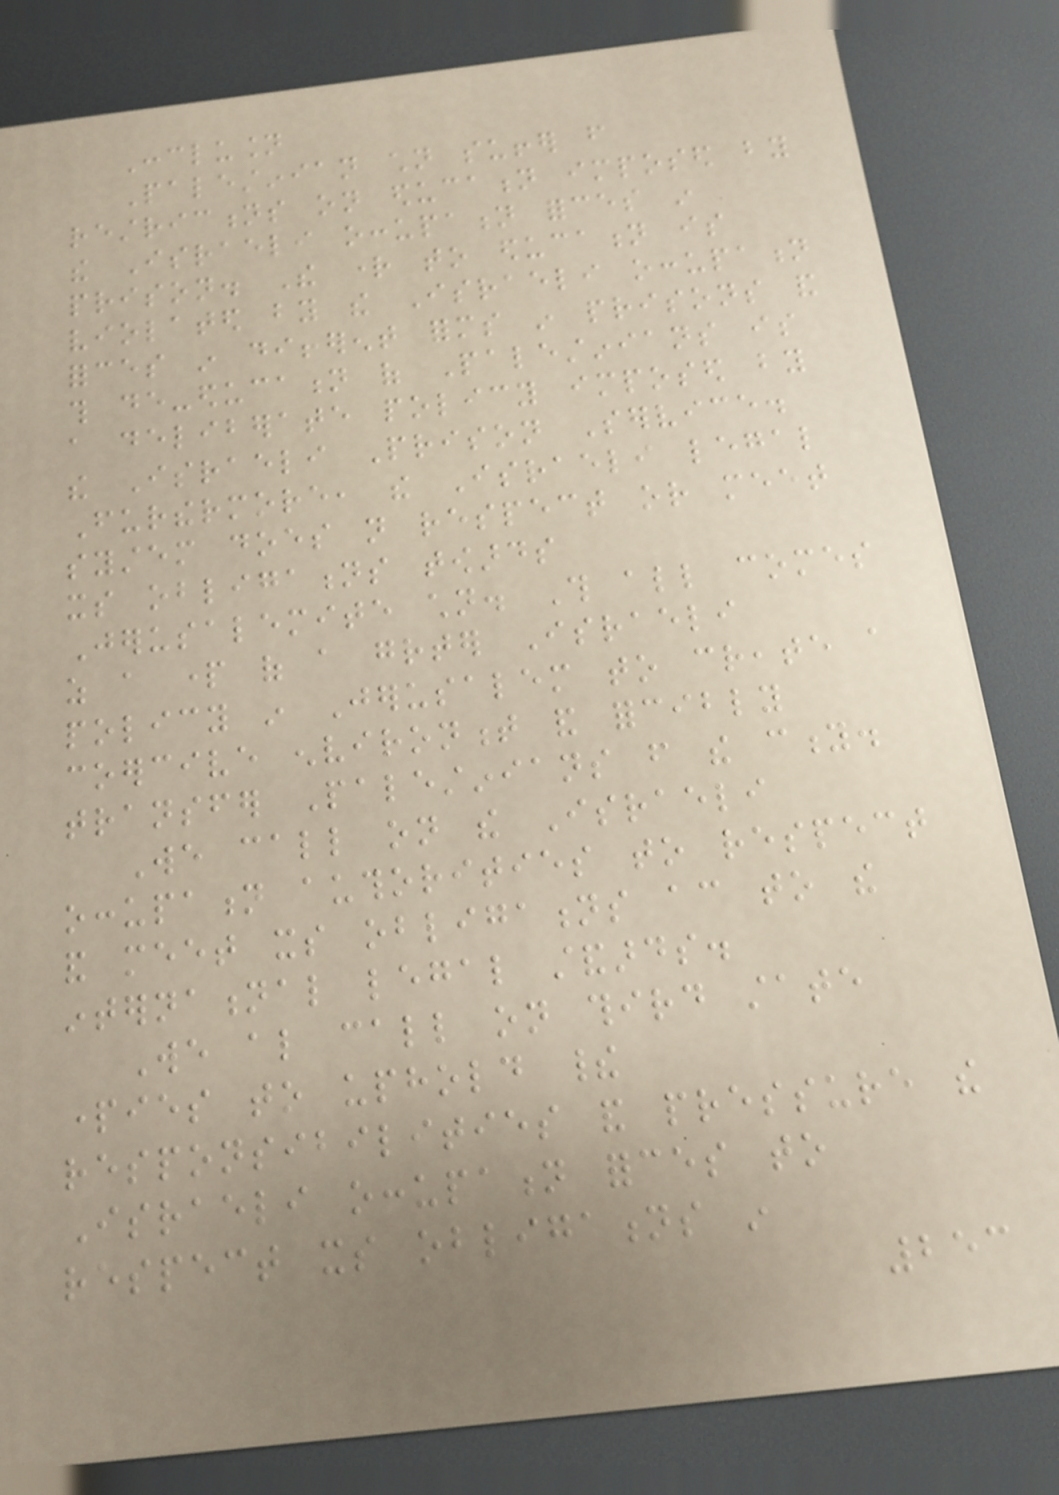Conclusion
Palestinian children suffer from
restrictions on education imposed by
the Israeli occupation forces in
prison. The right to education is
violated by the Israeli occupation
forces in different forms in prisons and
this de-education of Palestinians is
a deliberate policy imposed by
the Israeli Prison Service.
Furthermore, the Israeli legal
system does not respect or meet
its obligations towards
Jerusalemite children. This all comes
as a part of a greater Israeli
policy in Jerusalem to create a
coercive environment and forcibly
transfer Palestinians from the city.
We call on the Israeli
occupation authorities to respect
and meet its obligations according to the
international legal standards.
We also call on third state
parties to uphold their
responsibilities and pressure the
Israeli occupation forces to
respect its obligations in
253
